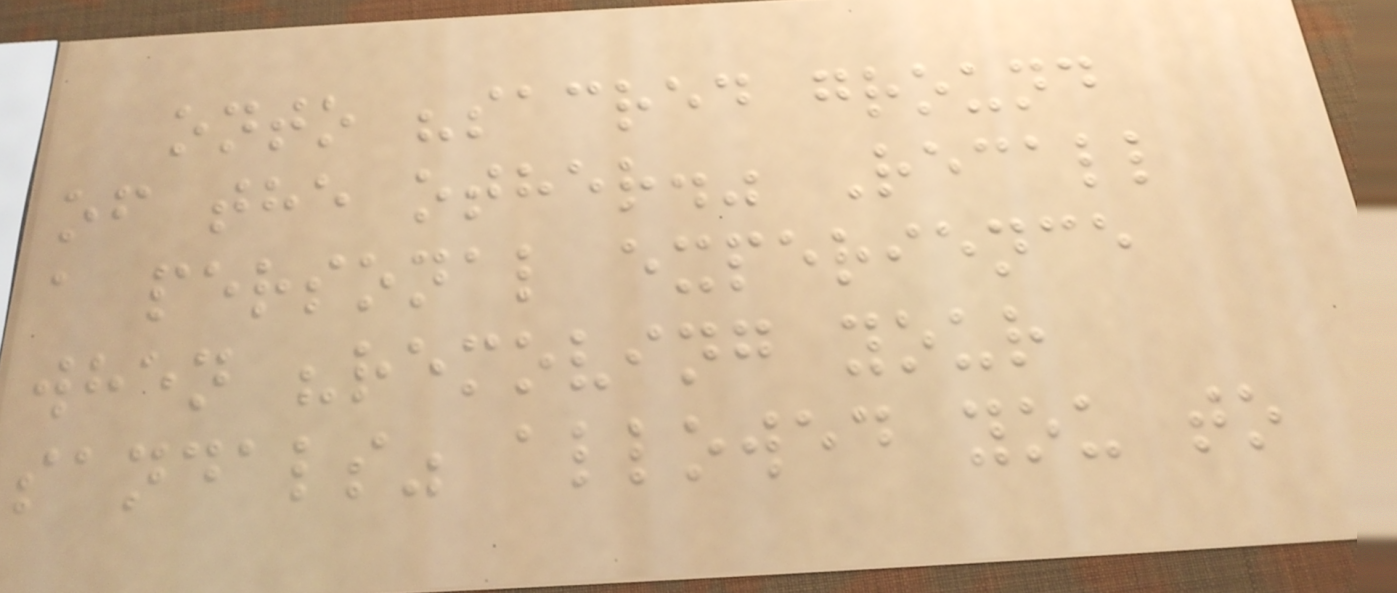onto "sacred ground
of the other." Recall
a personal experience
when "removing your
sandals" allowed you to
